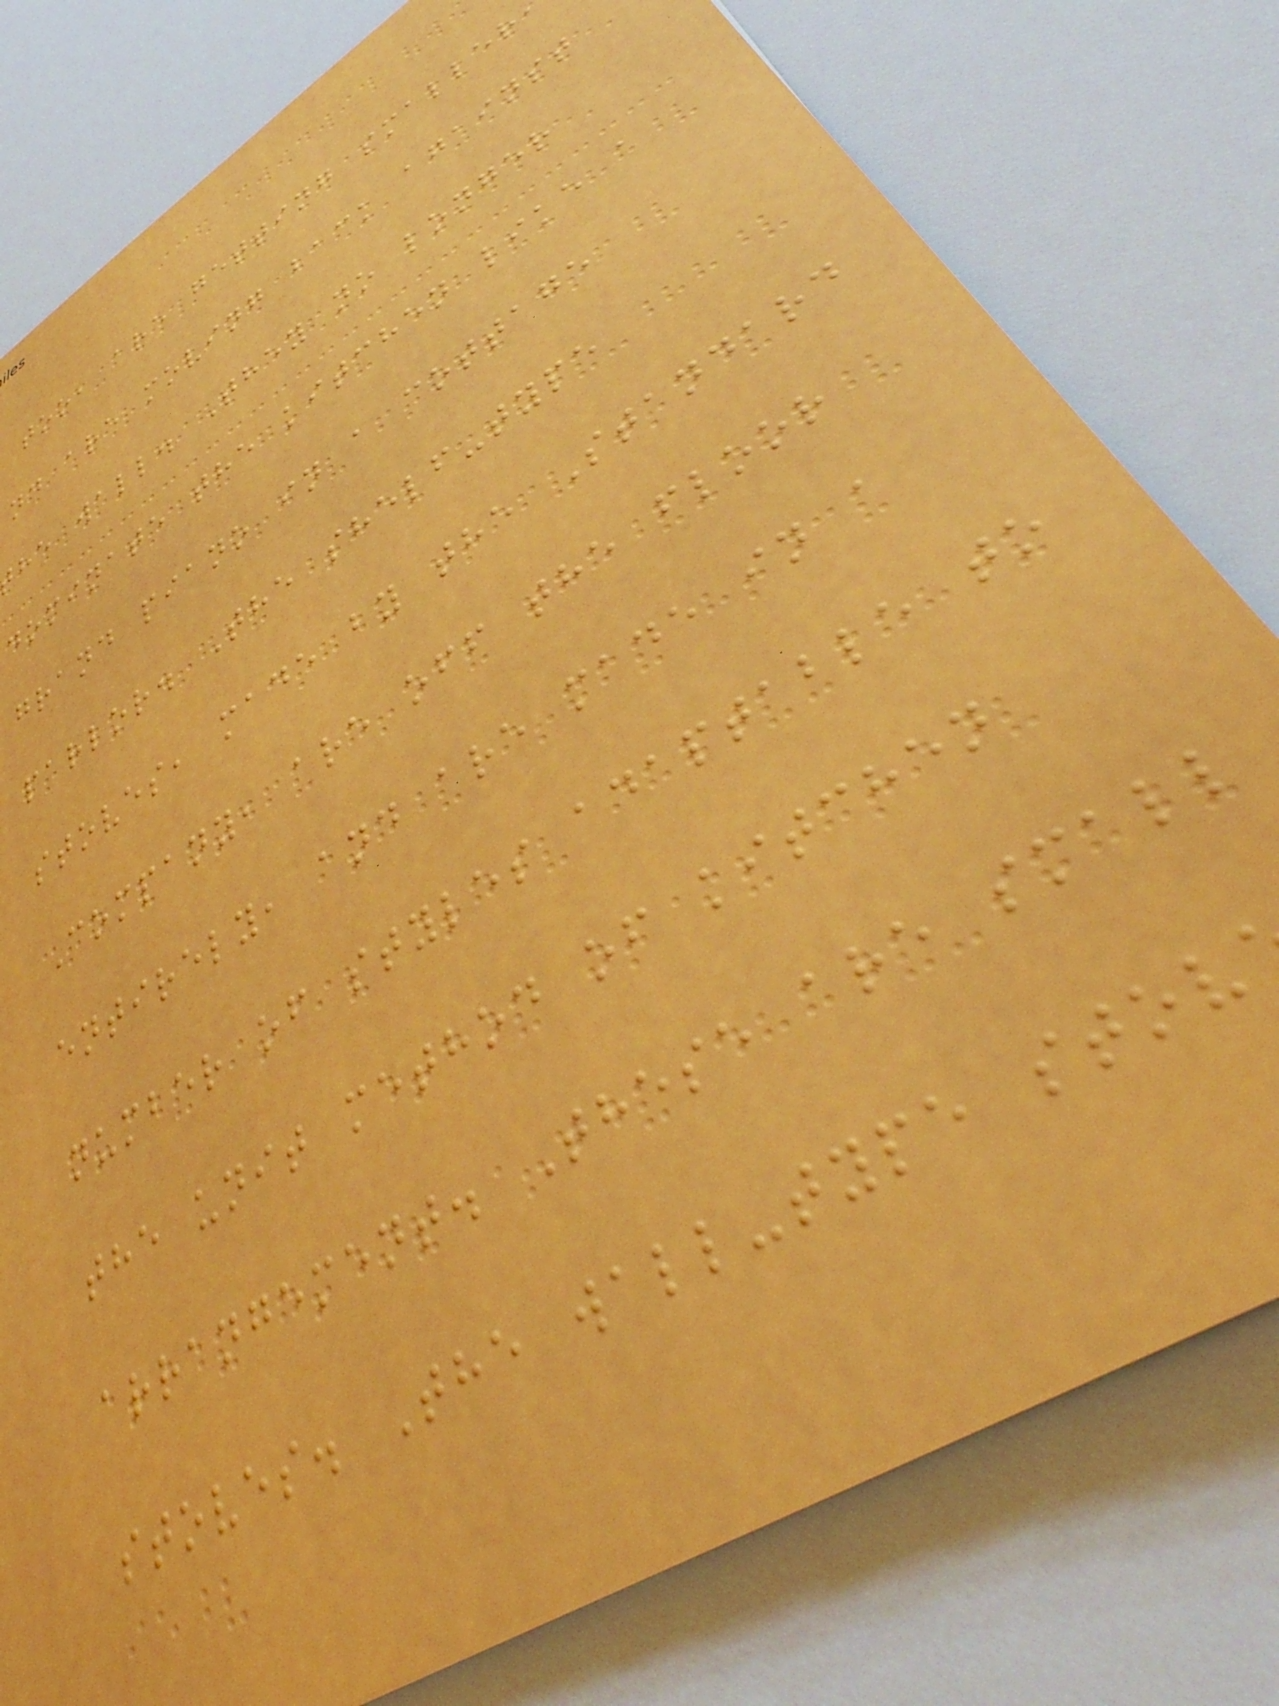too, are getting smaller
nd are moving back against
he wall. They no longer
dominate the kitchen like a
grand piano in a cottage
parlor. The shelf-type
stoves, made by the Standard
Company, are off the floor
entirely, and are made in a
number of styles adaptable to
the unit method of kitchen
arrangement. These are small
stoves. The wall-type stov
